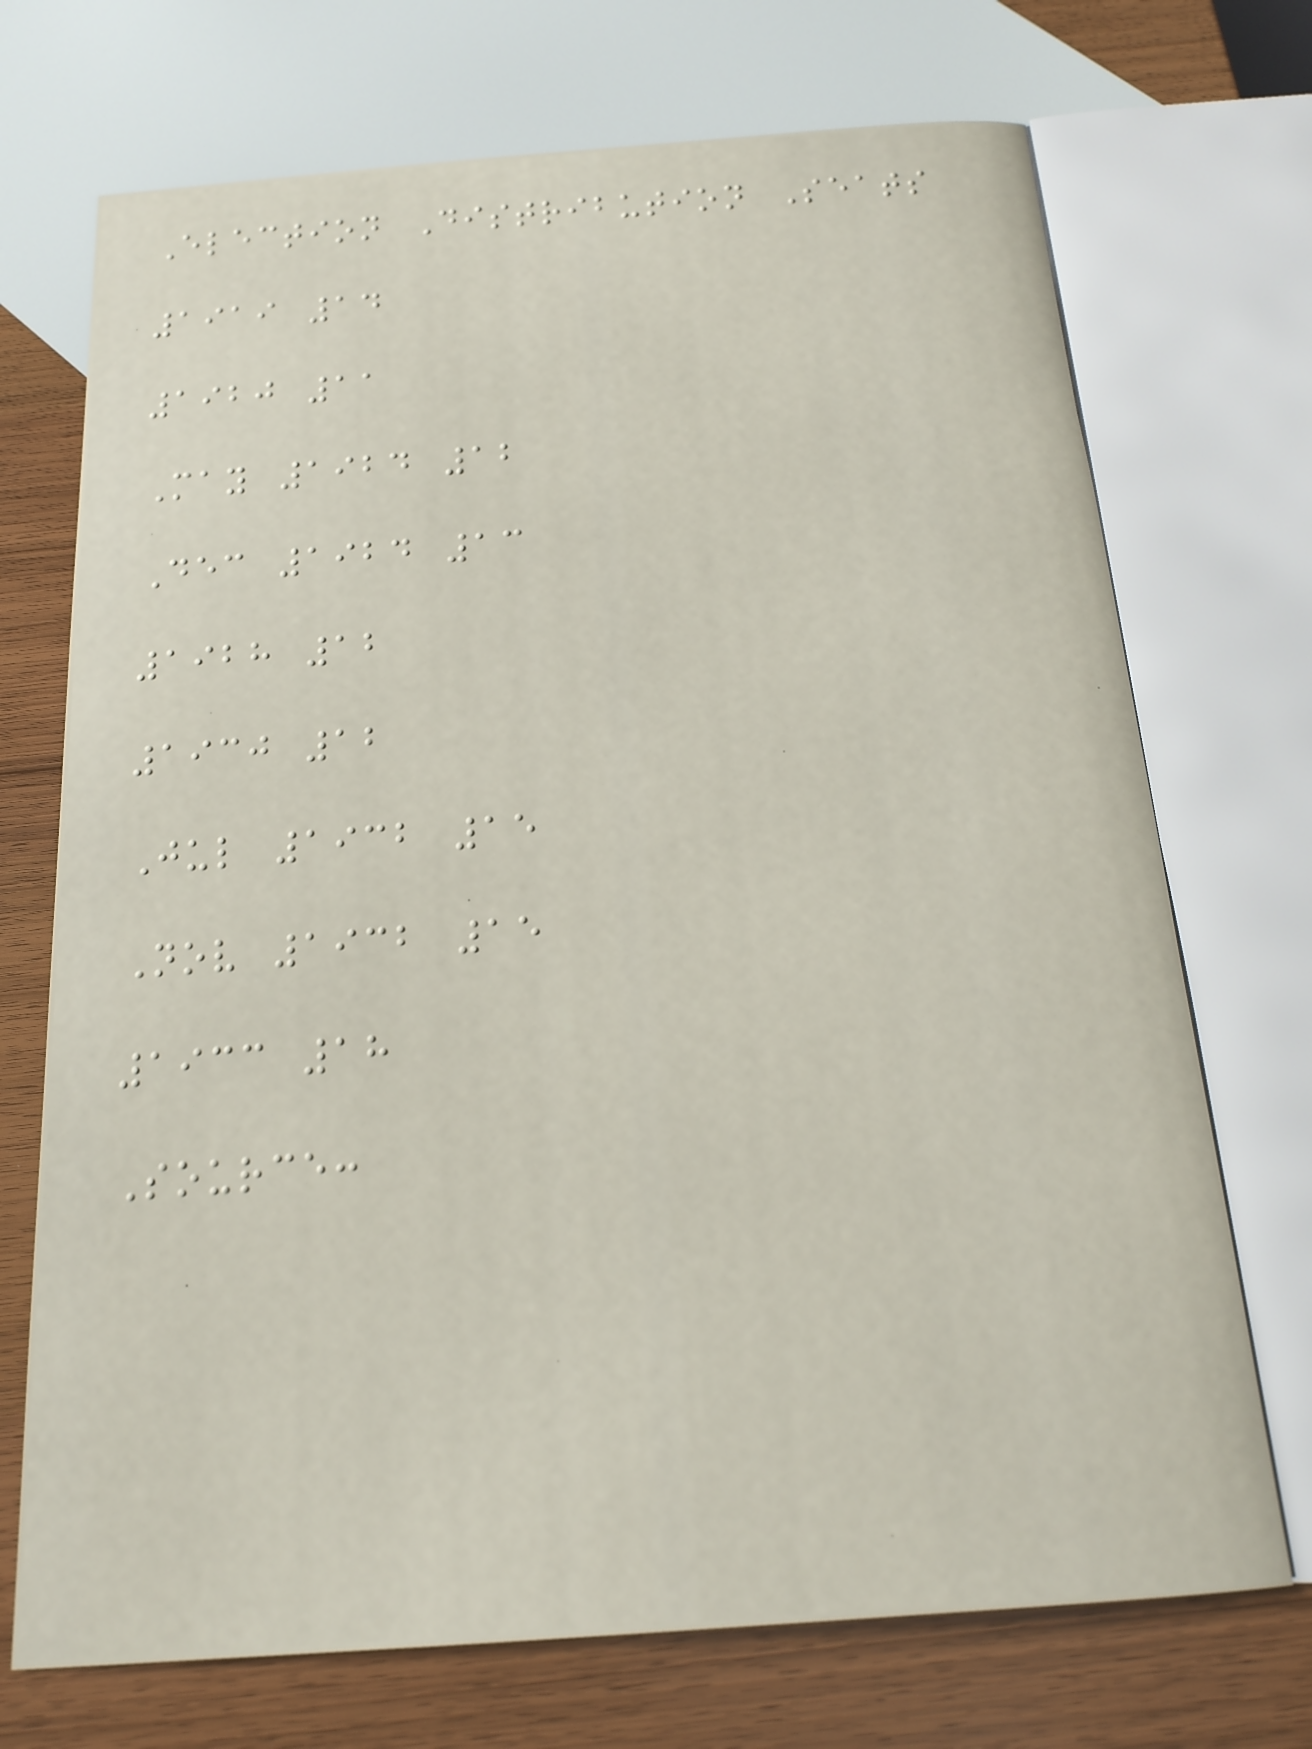Election Distribution Seats
1919 14
1920 11
May 1924 12
Dec 1924 13
1928 12
1930 12
Jul 1932 15
Nov 1932 15
1933 18
Source:
